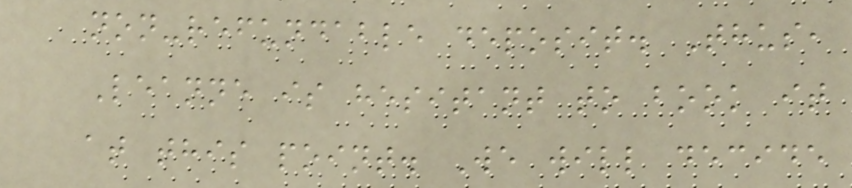non-refundable deposit. Thus,
Leanne is hesitant to book it
at this point. We will decide
